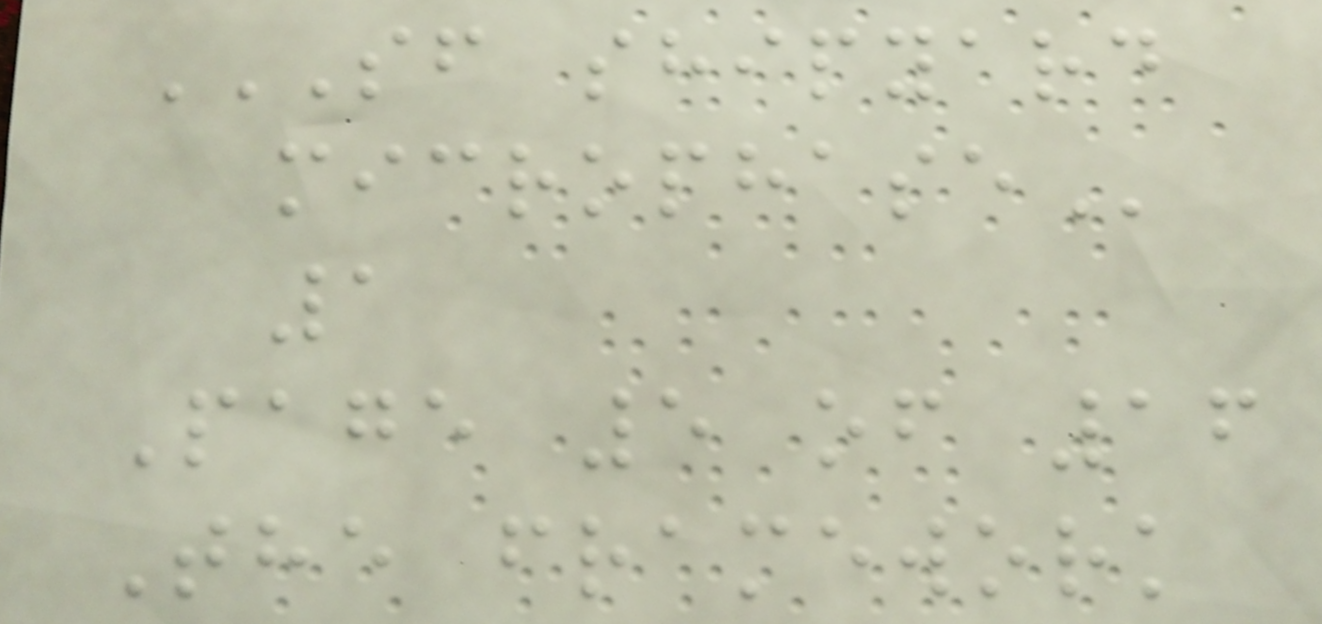SF SHIPYARD
MICROPHASE
1
Page 5 of 16
The framework
